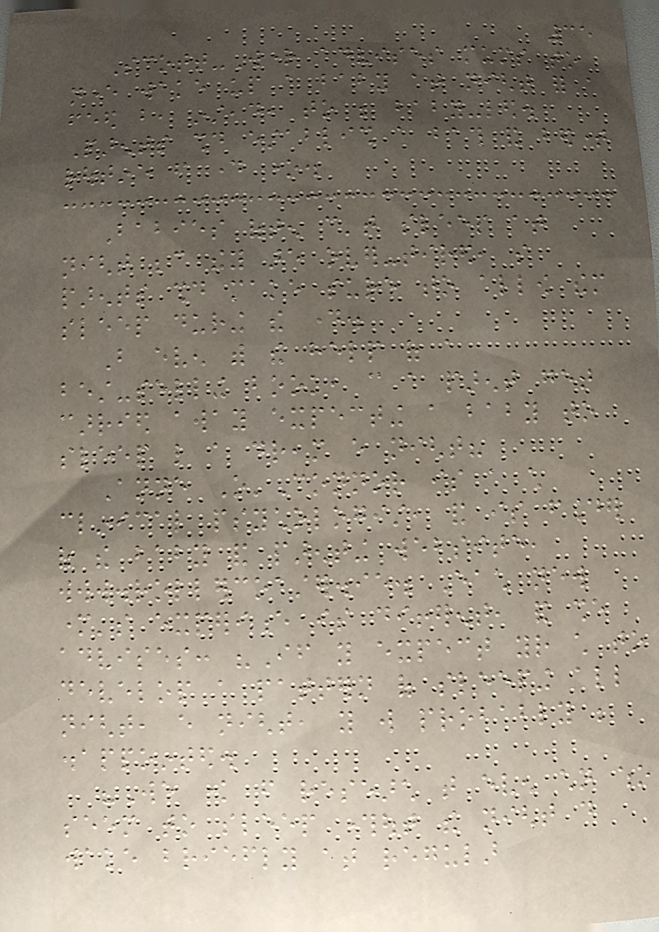35
Scott-Wright advises mums to
never wake up a baby at night for a
feed but, instead, to be baby-led.
Parents should establish a bath and bedtime
routine from day one.
Babies often can't sleep at
night because they are over-tired, so
parents should make sure to allow them
sleep during the day.
But even with the help of a
best-selling book, can a parent get
carried away expecting a baby to
sleep like a dream every night?
Anne O'Connor is a child
clinical psychologist, and is founder
of the baby and parenting website,
www.rollercoaster.ie. Each new
mother's experience is different, and she
advises: "If you expect your child to
develop a pattern of sleeping all
night, every night, you will probably be
disappointed.
"We know from research that even children who
seem to sleep throughout the night do
wake briefly at regular
